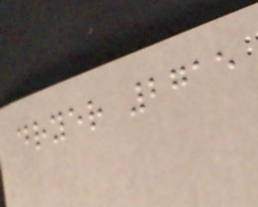dryer 2715
